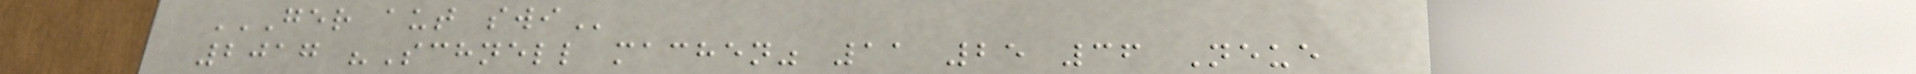GER AUT SWI
2017 "Schnell machen" 11 25 36 Neue
